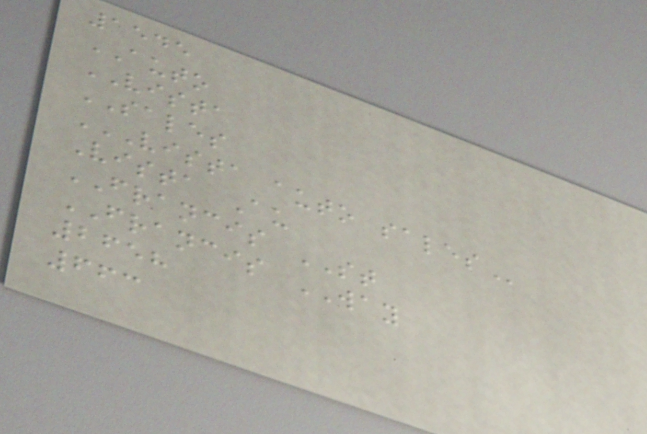1545
AUTO
VISTA
SALES
VISTA AUTO SALES
Vista Au
FRANCIS ST
FRANCIS WAY
2658
663
